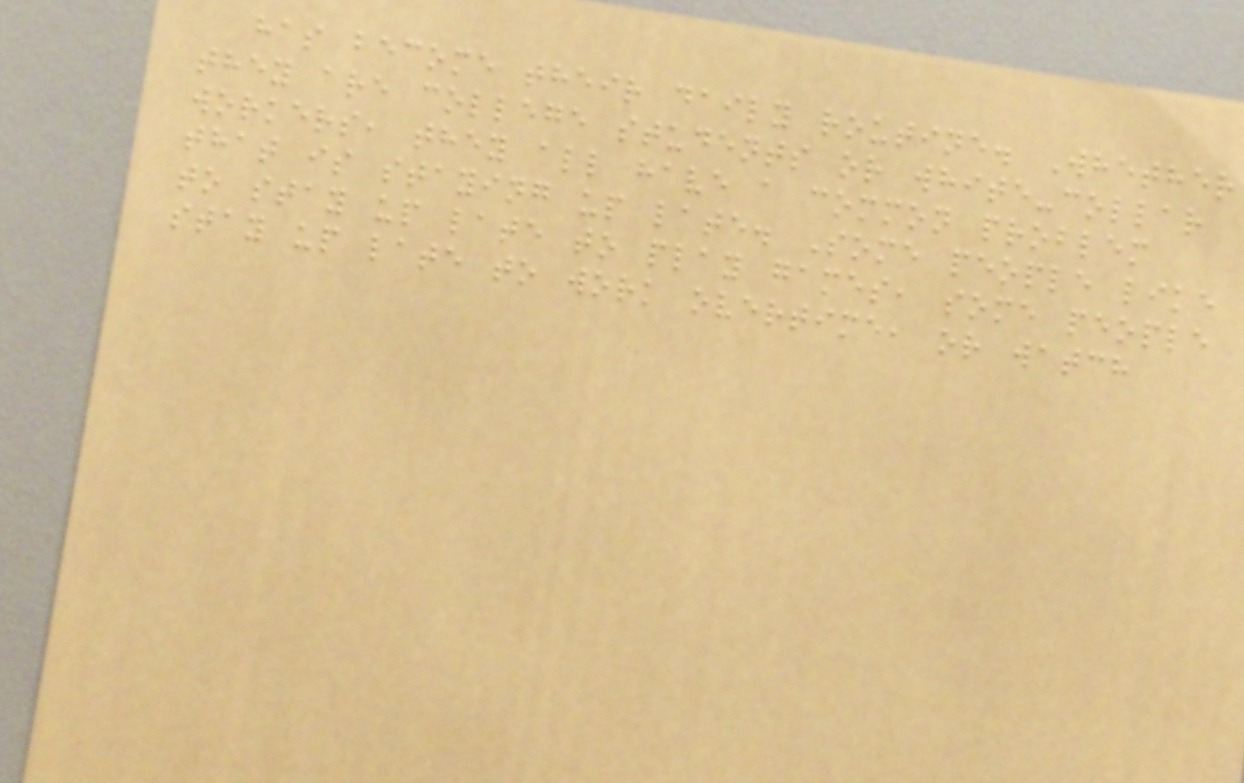has become their daily routine. Whether
they are college students or white-collar
workers, they all have a common problem
that is staying up late. Some people like
to stay up late to play games, some people
stay up late to work overtime, or watch
